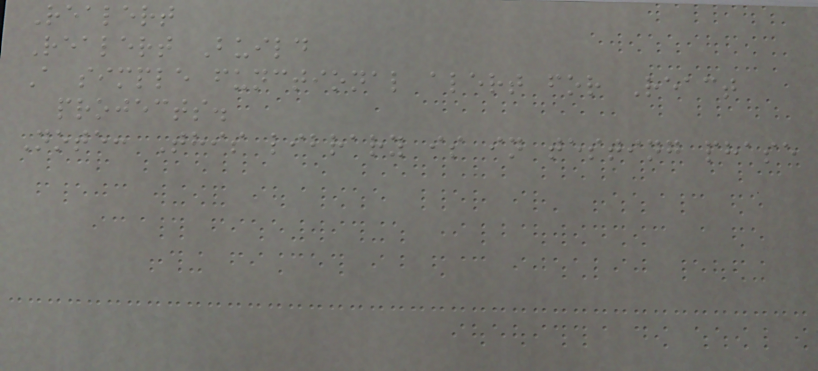Realert
Realert Build
A simple functional alert for React
projects.
Note: This library is in testing phase
